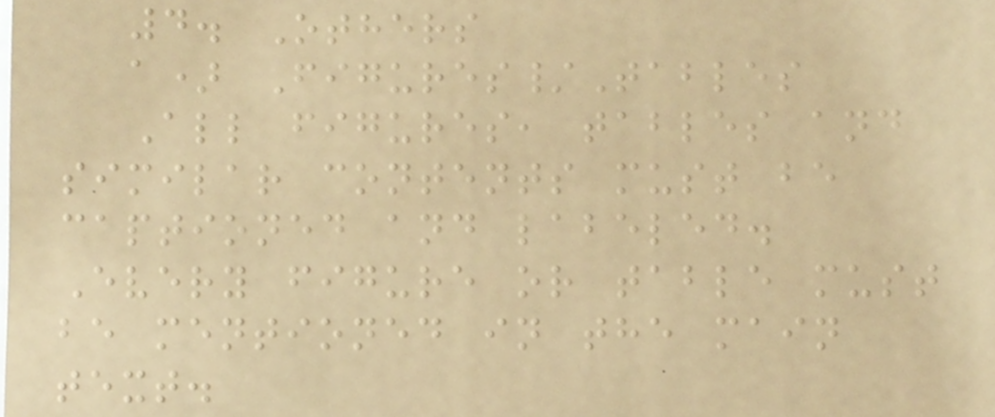4. Others
a) Figures/Tables
All figures, tables and
similar contents must be
captioned and labeled.
Every figure or table must
be mentioned in the main
text.
